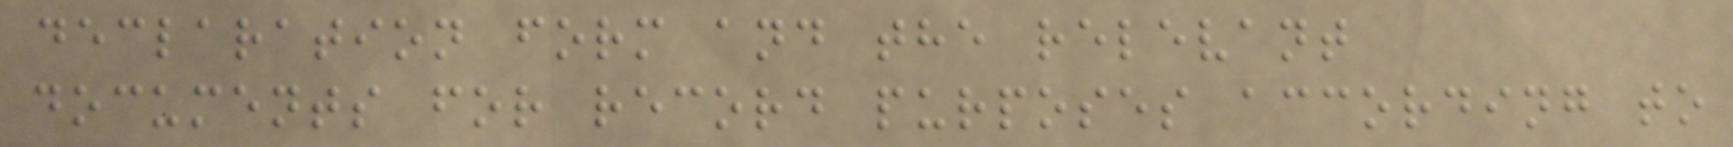declaration form and the relevant
documents for record purposes according to
